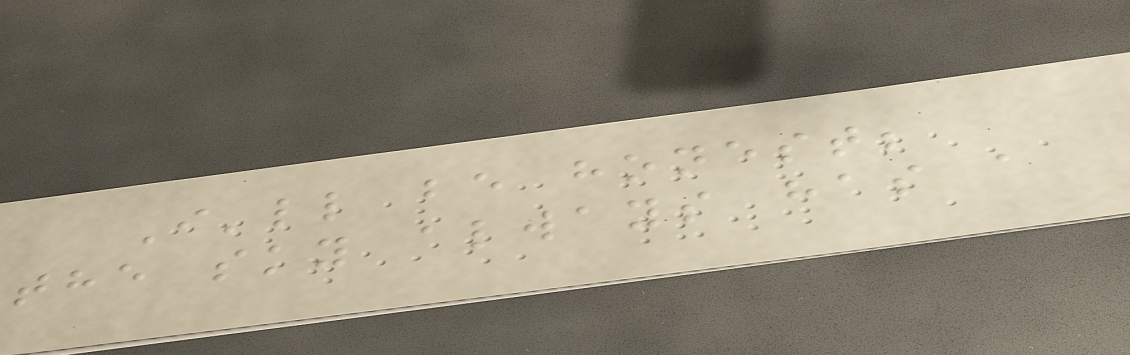I'll be honest;
the sky always has a
